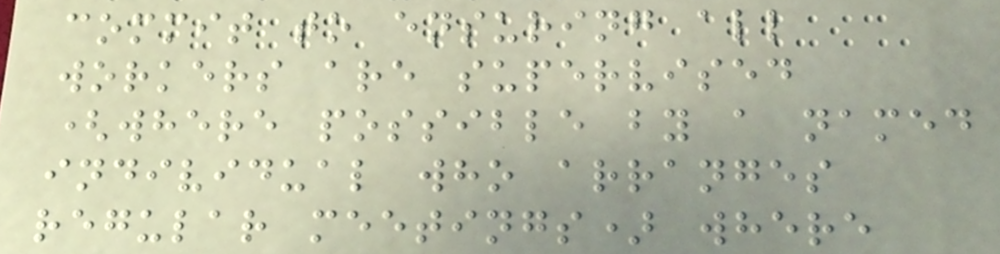commit to ensuring all
workers are supervised
(where possible by a named
individual who arranges
regular meetings) where
